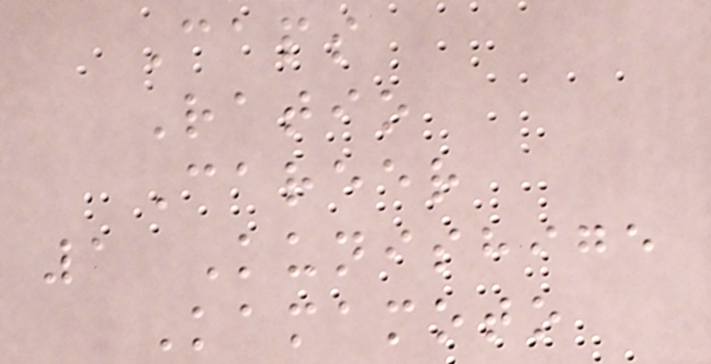Caps
Ratio
Career
1 Kunishige
Kamamoto
